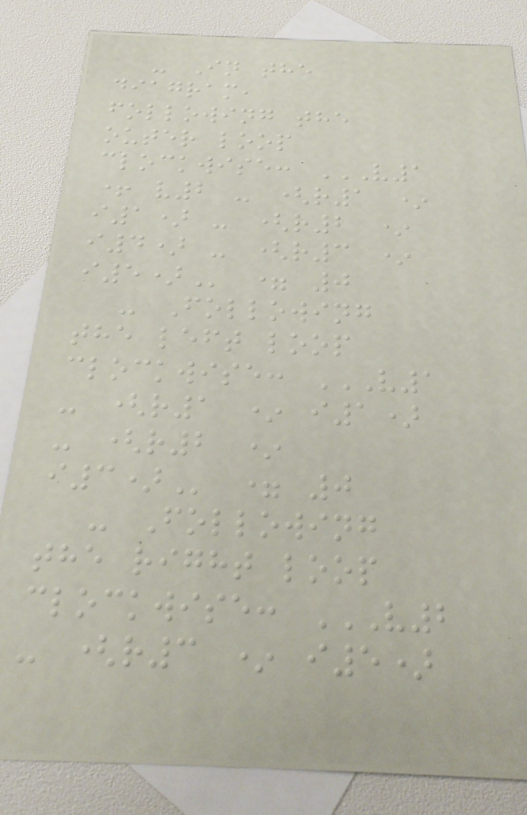- In the
diagram,
following the
outer loop
clockwise: V1
+ V2 - (R1 *
I1) - (R2 *
I4) - (R3 *
I5) = 0
- Following
the left loop
clockwise: V1
- (R1 * I1)
- (R2 *
I3) = 0
- Following
the right loop
clockwise: V2
- (R3 * I5)
